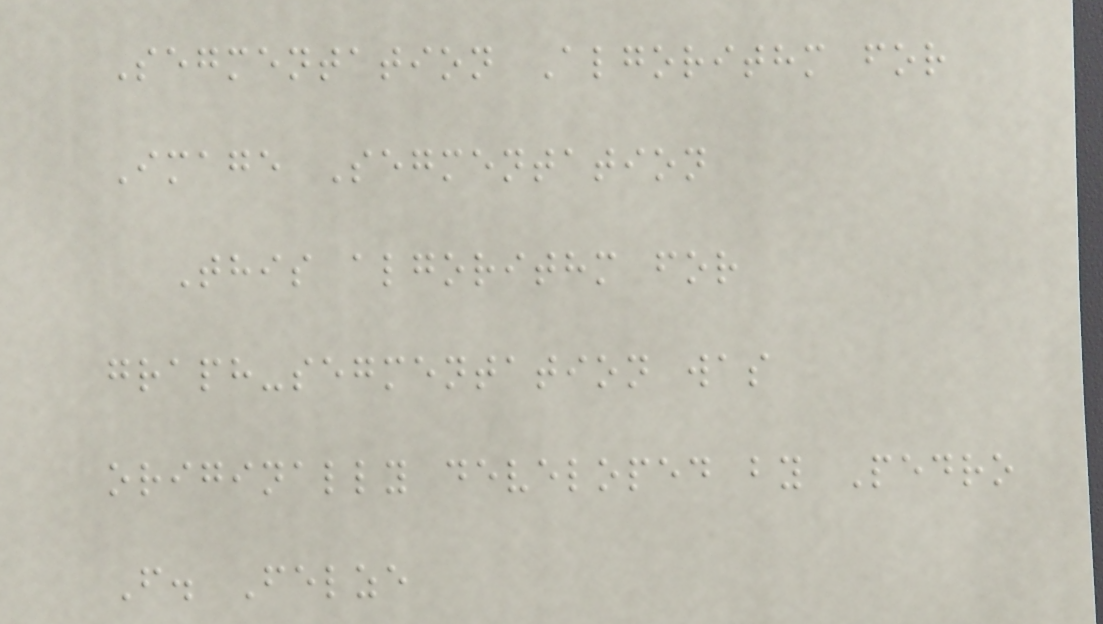Segmentation Algorithm for
Image Segmentation
This algorithm for
graph-segmentation was
originally developed by Pedro
F. Felze
